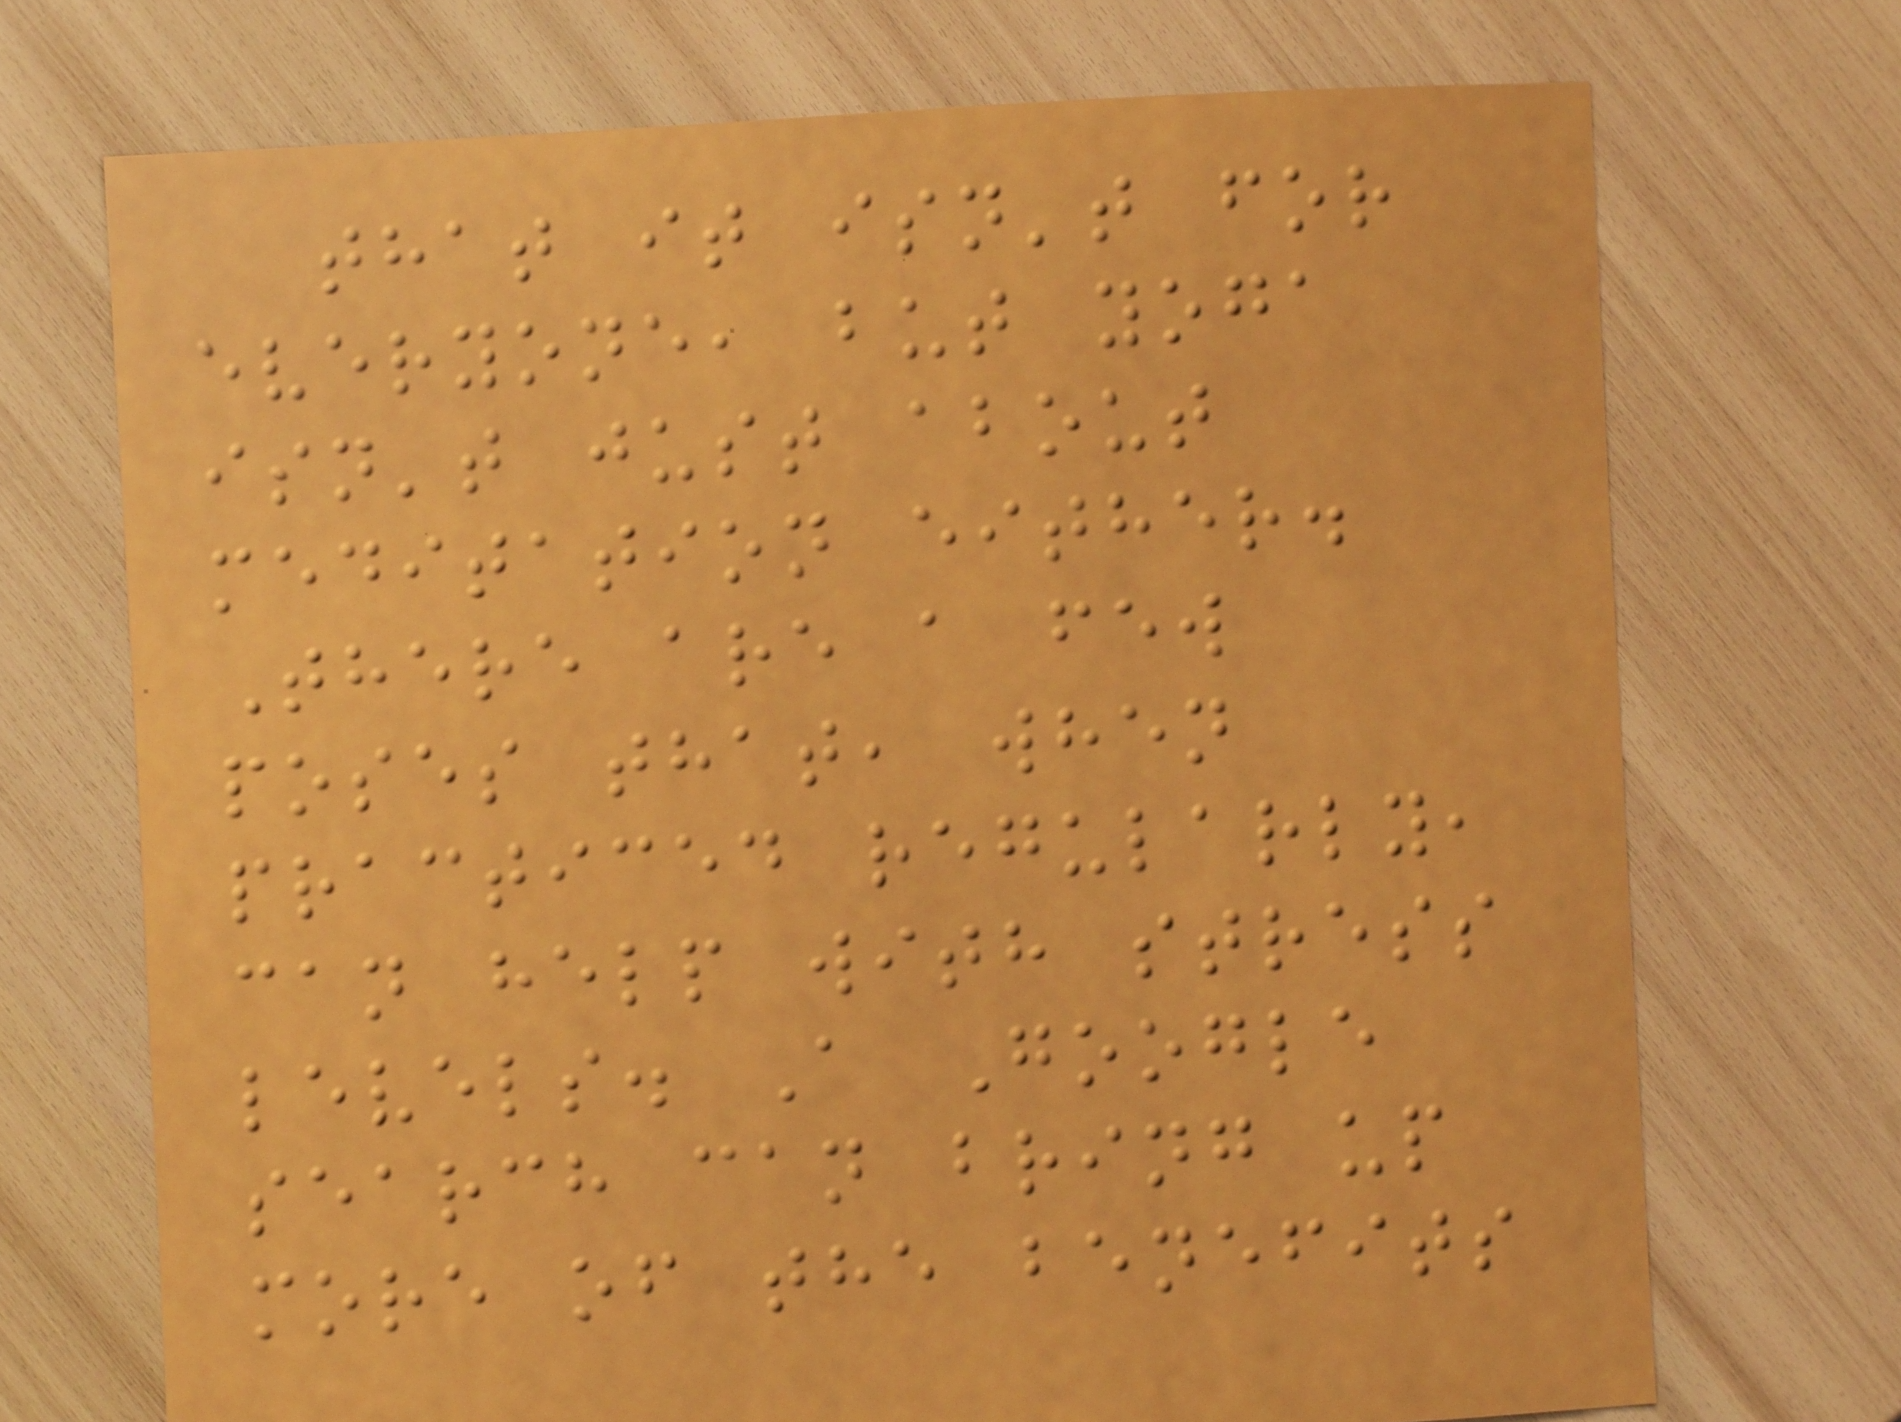that it isn't for
everyone, but yoga
isn't just about
meditation either.
There are a few
poses that, when
practiced regularly,
can help with stress
levels. A Google
search can bring up
more of the benefits
